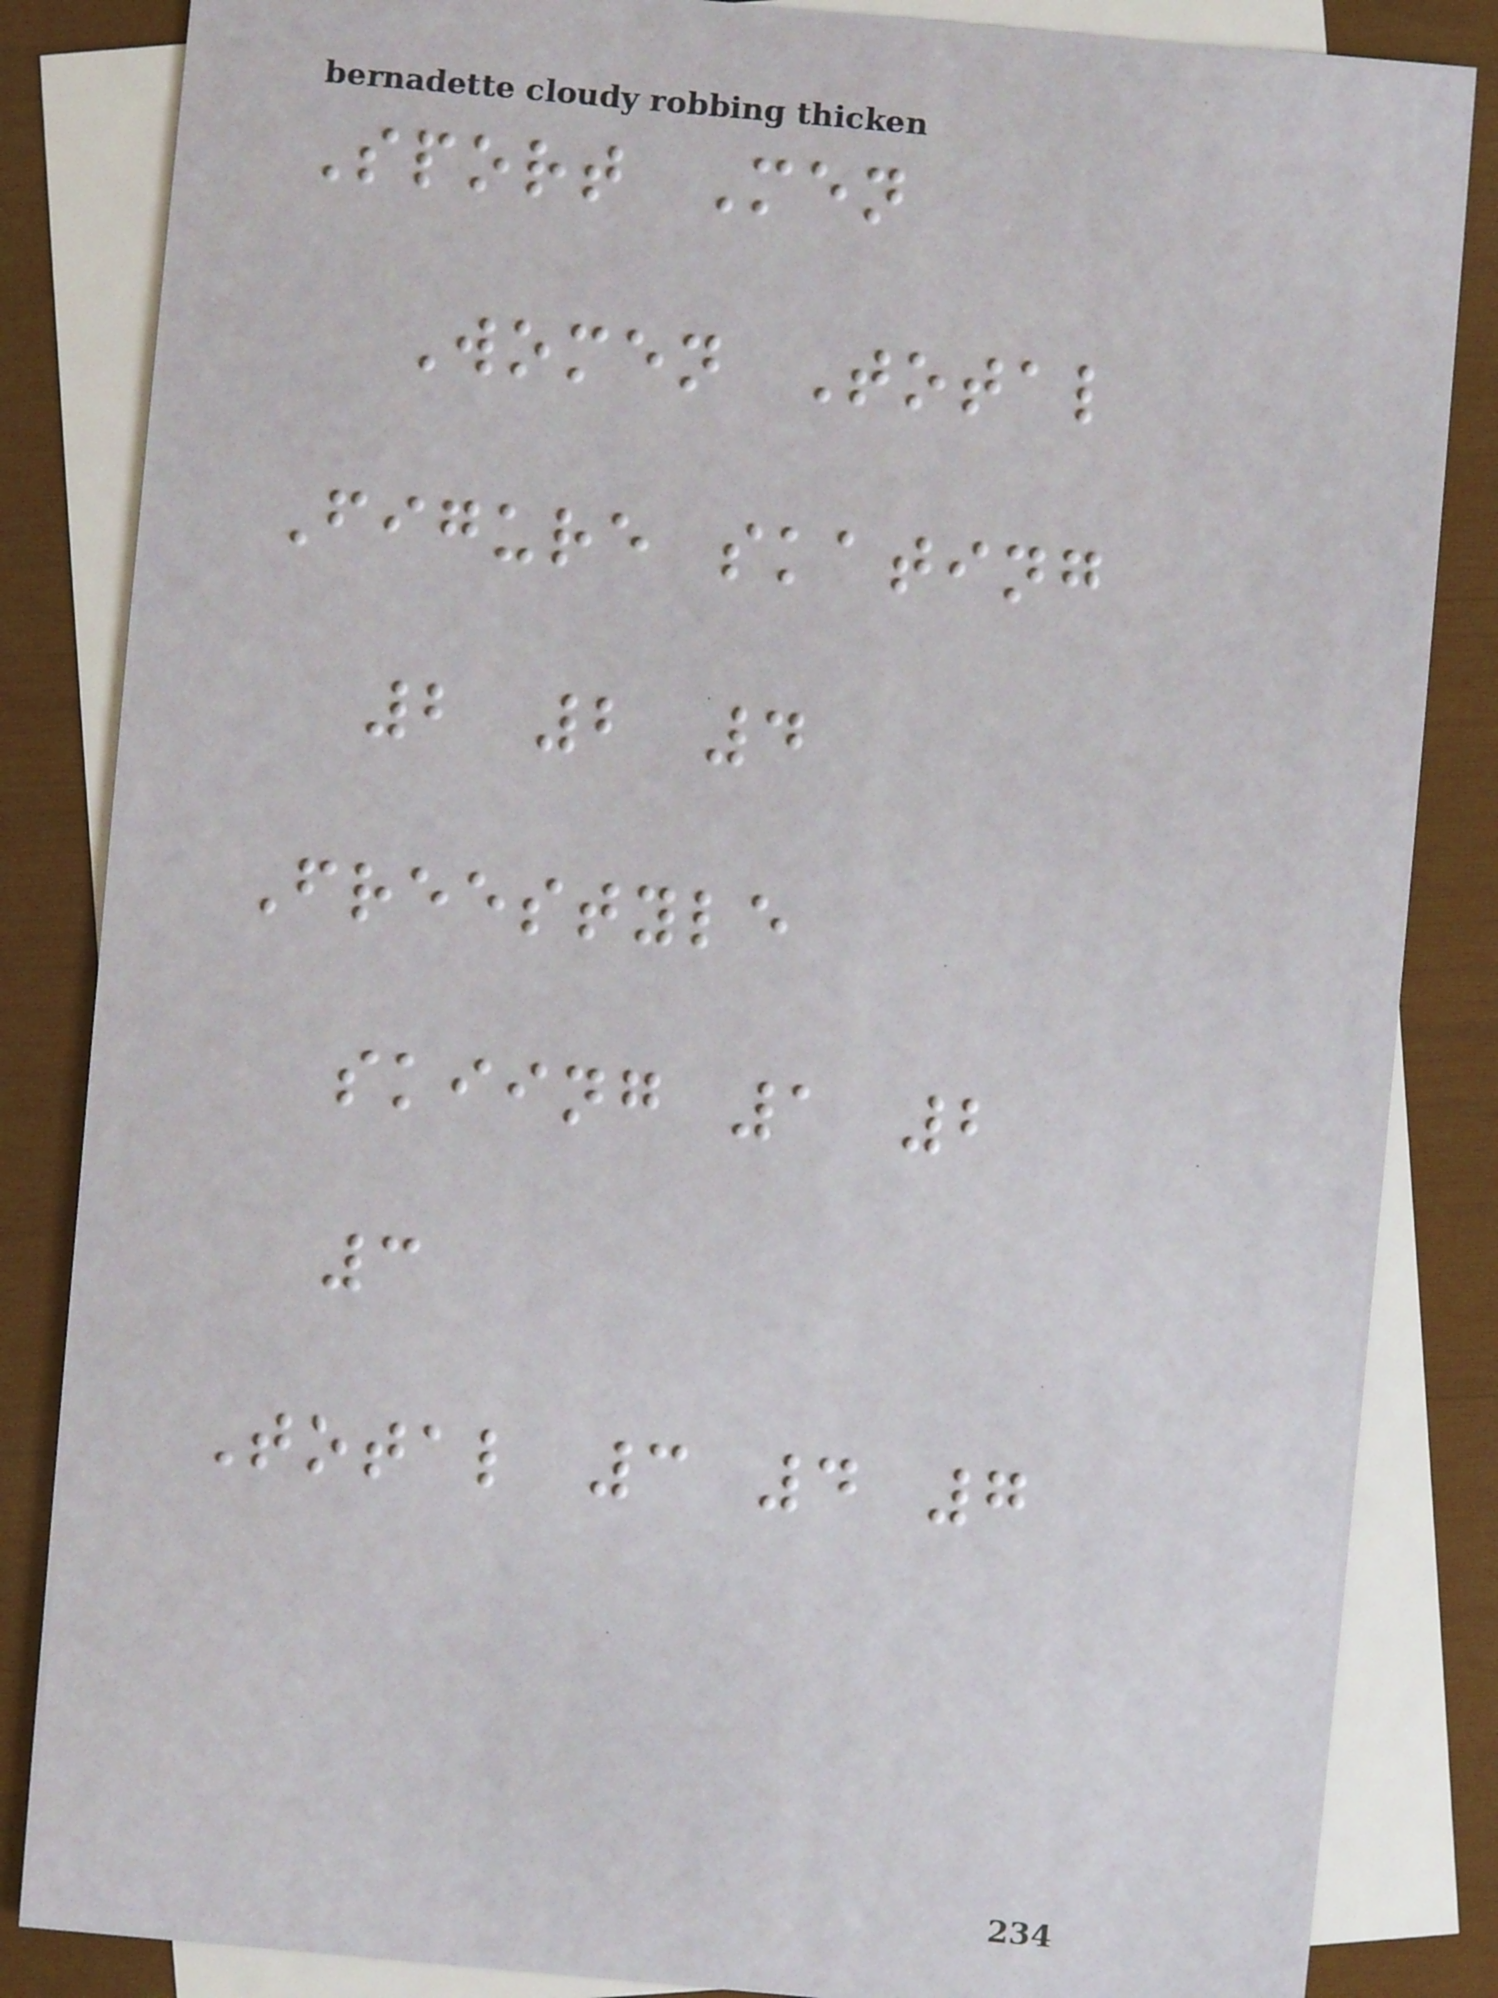Sport Men
Women Total
Figure skating
2 2 4
Freestyle
skiing 1 2
3
Total 3 4 7
